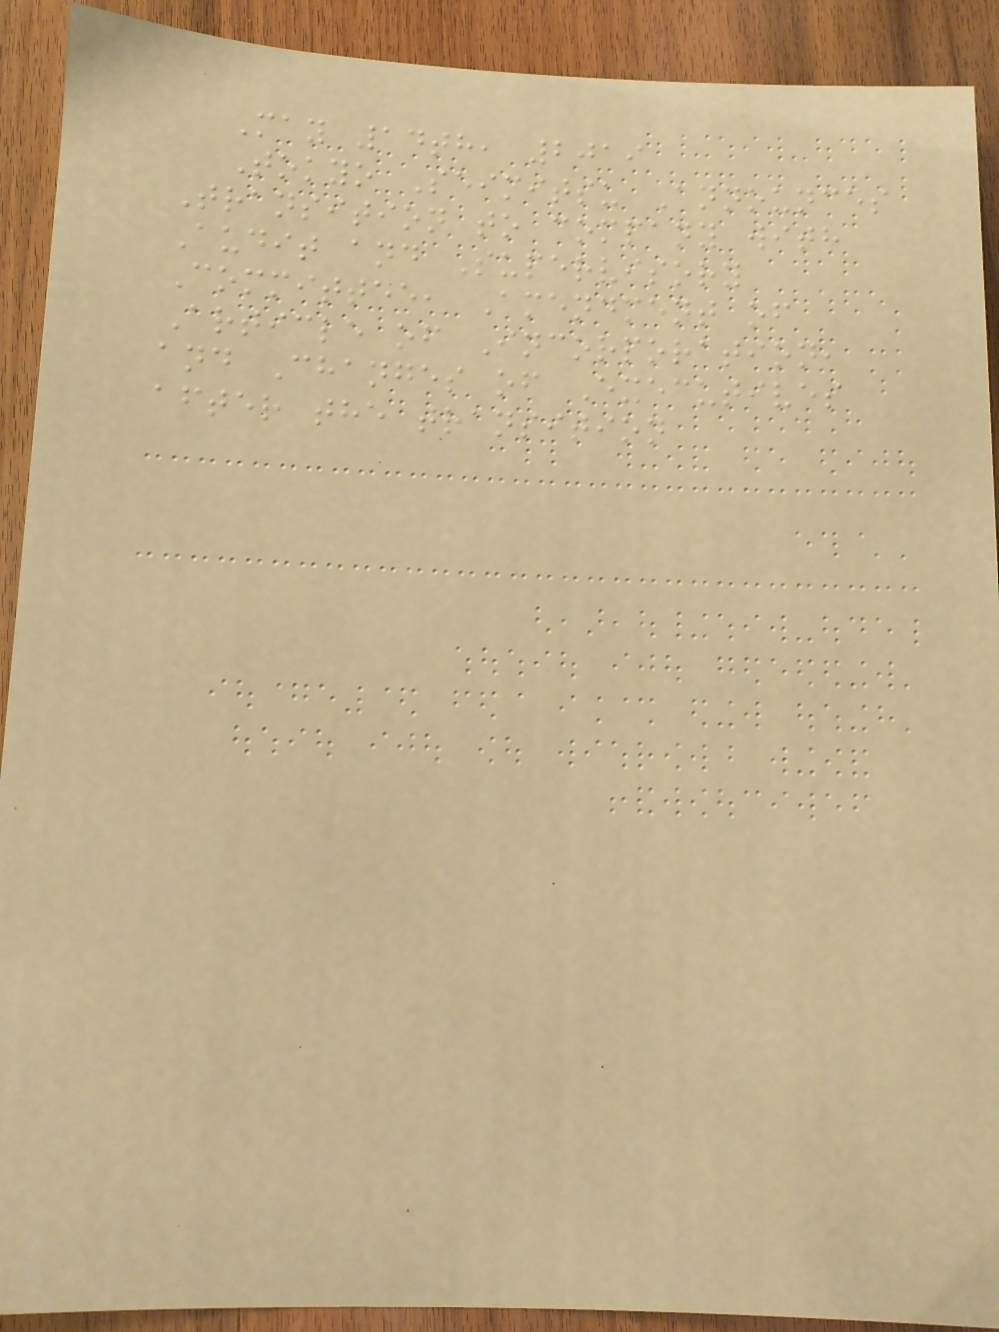May 14th, 2019
Tokyo Seimitsu Announces
Transition to company with
Audit and Supervisory
Committee, Amendment of
Article of Incorporation,
and Changes of Executives
after the transition
